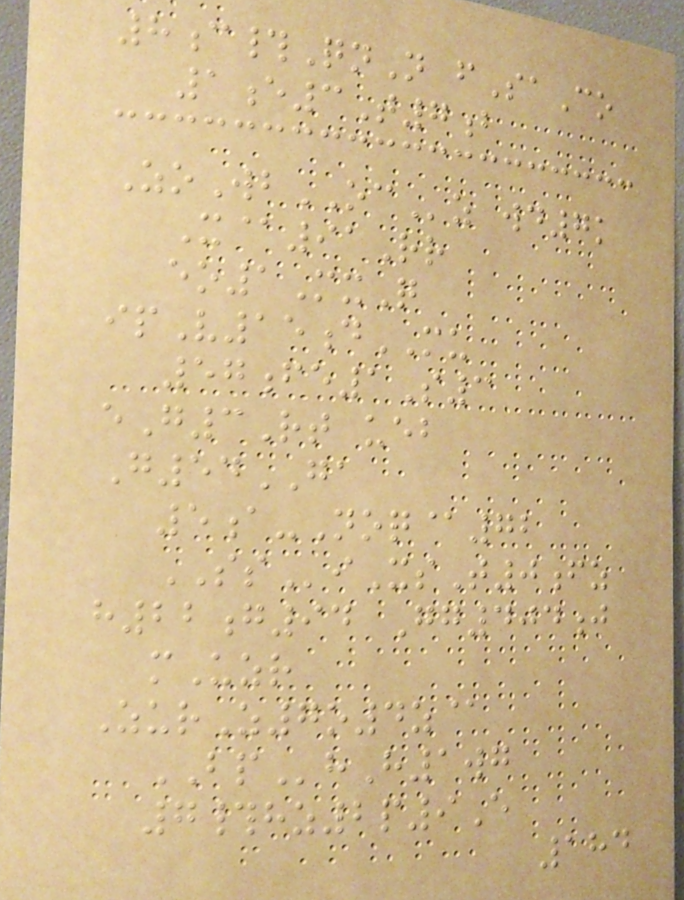8c#QnN fSaCo
1e3T7b
ZoWbOCz wd7k
X@91Rr
eo1MxQ
ipV15dMU
57fe1S3
eG3Rt ueb
G54GA
5a-Noq@72
SSiXsT0fz
h22g94 Gg404j
mUzr
ZurZ7o4z@
BPhH1wg
7#hz2p9E
184
